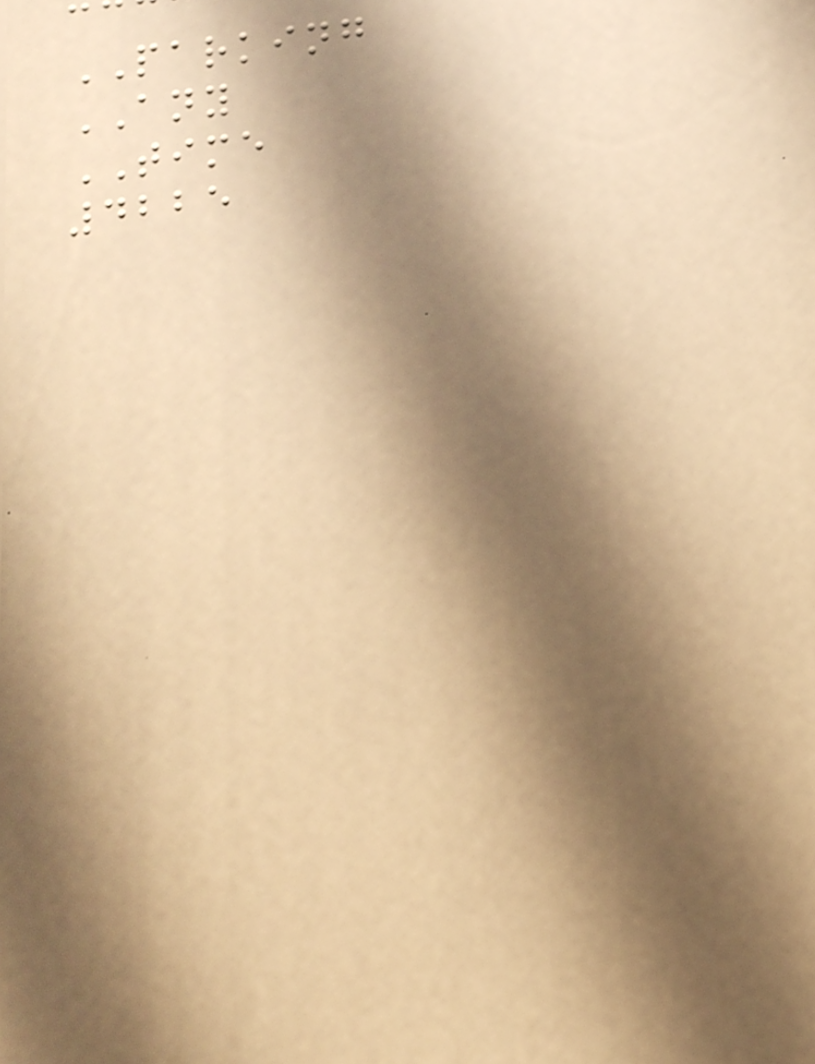PARKING
ANY
TIME
4225
